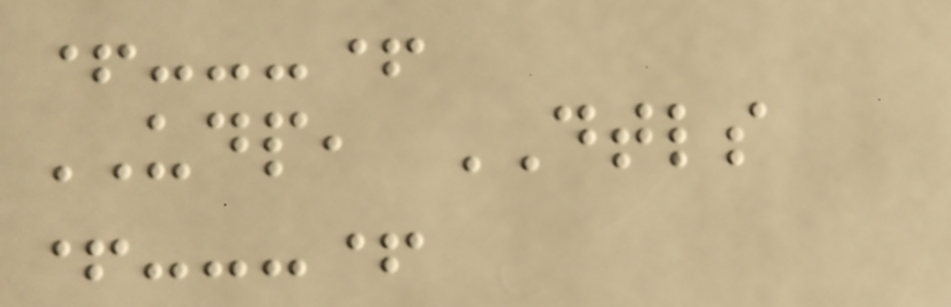+---+
UDP, DTLS
+---+
